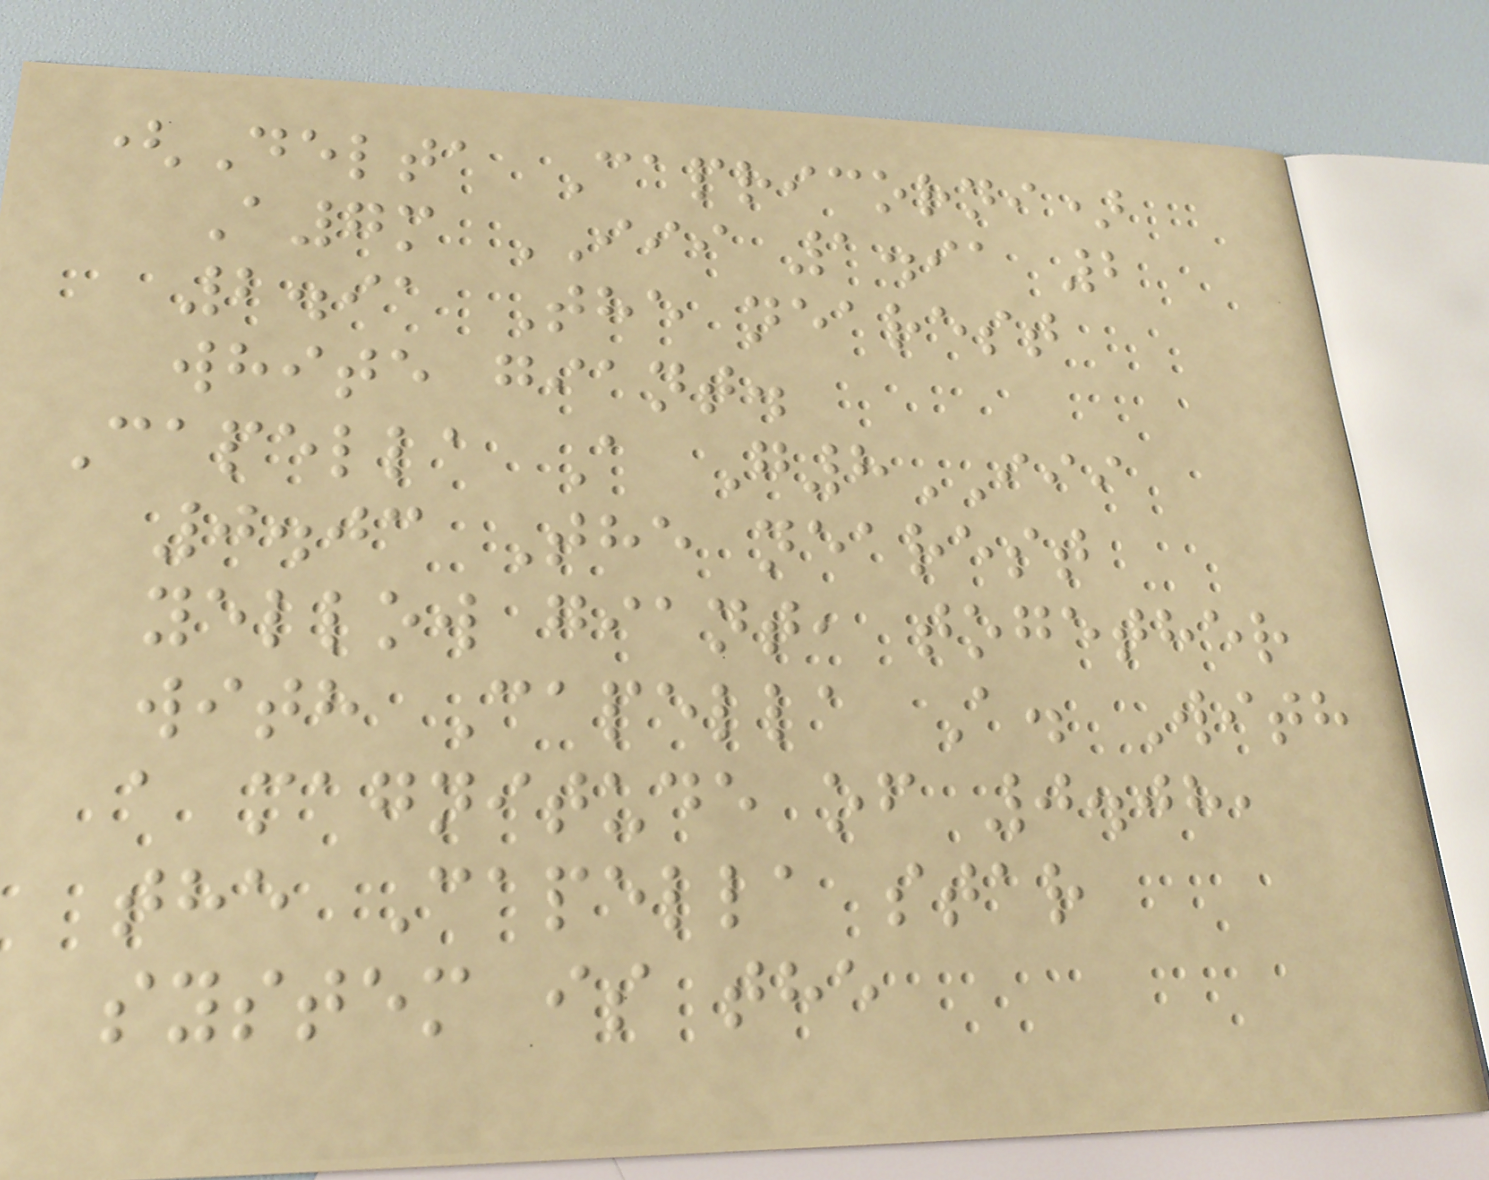(Delta Capricorni)
A7m III 1.91 2
2.91 The nearest
white giant.
Capella A G8III
0.03 The nearest
yellow giant, together
with Capella A. With
a magnitude of 0.08,
the Capella star
system is the
